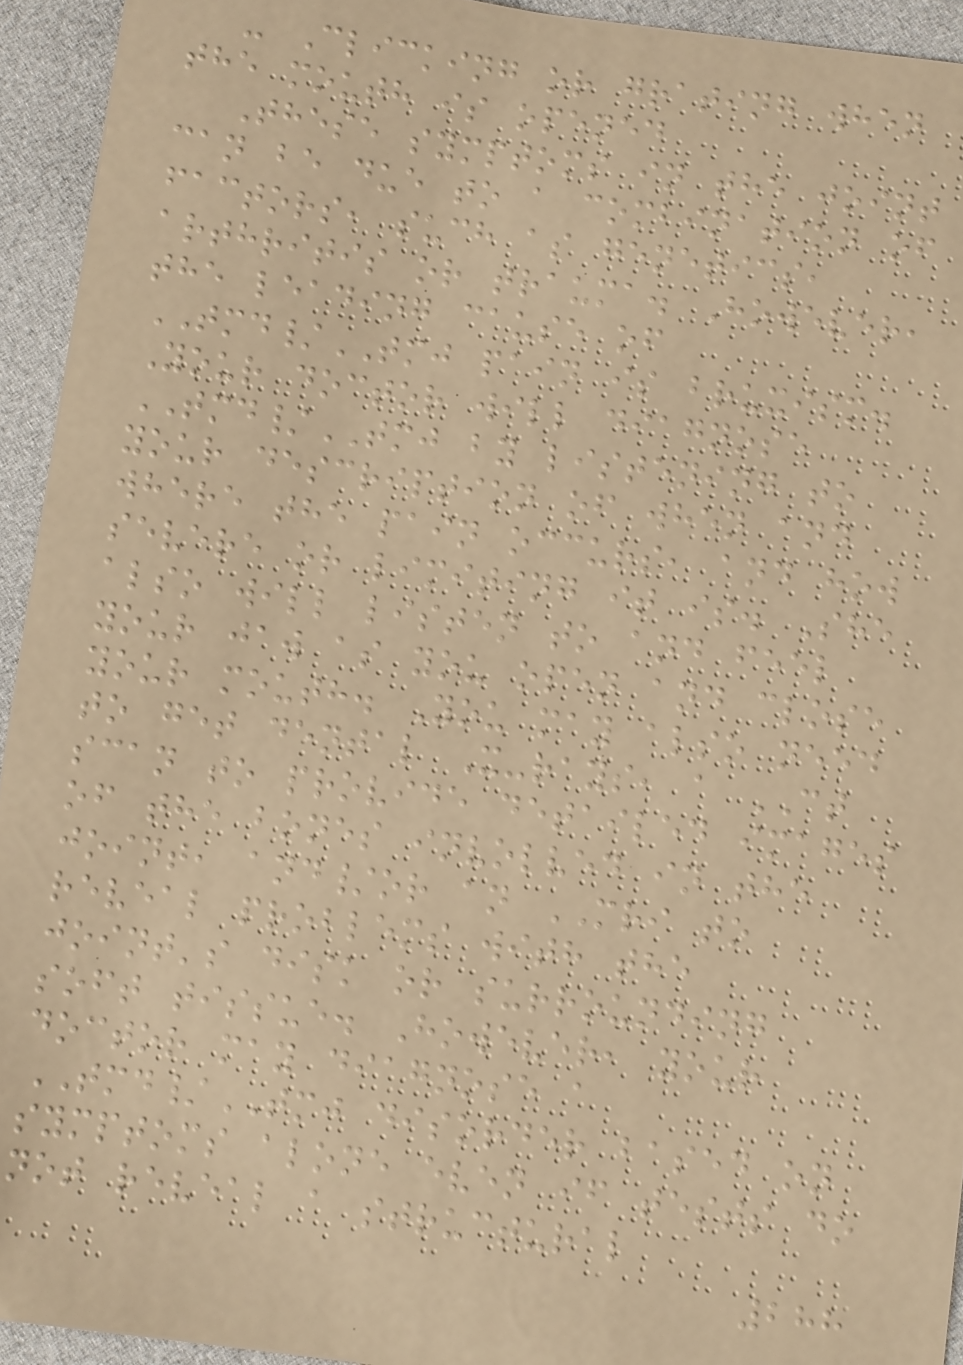- Clicking or grating when
the mouth is opened
These symptoms in the joint
can be due to a combination of
factors, such as genetics,
arthritis or trauma. However,
the leading cause of
TMD/TMJ pain is bruxism.
Your doctor will diagnose
TMD/TMJ by listening to
your description of when and
where the pain occurs, and how
severe or limiting it is. She
also will listen to and feel
your jaw as you open and close
your mouth. You may also need
to get dental X-rays, a CT
scan to provide detailed images
of the bones involved in the
joint, and/or an MRI to
reveal problems with the
joint's disk or surrounding
soft tissue. However, your
doctor may diagnose a
TMD/TMJ disorder based on
symptoms alone even if tests do
not reveal a structural
288
